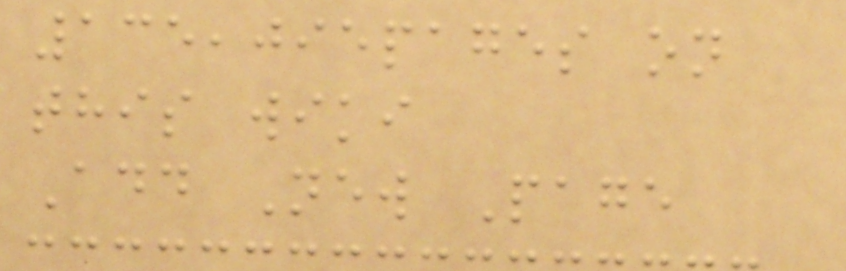135,095pages on
this wiki
Add New Page
